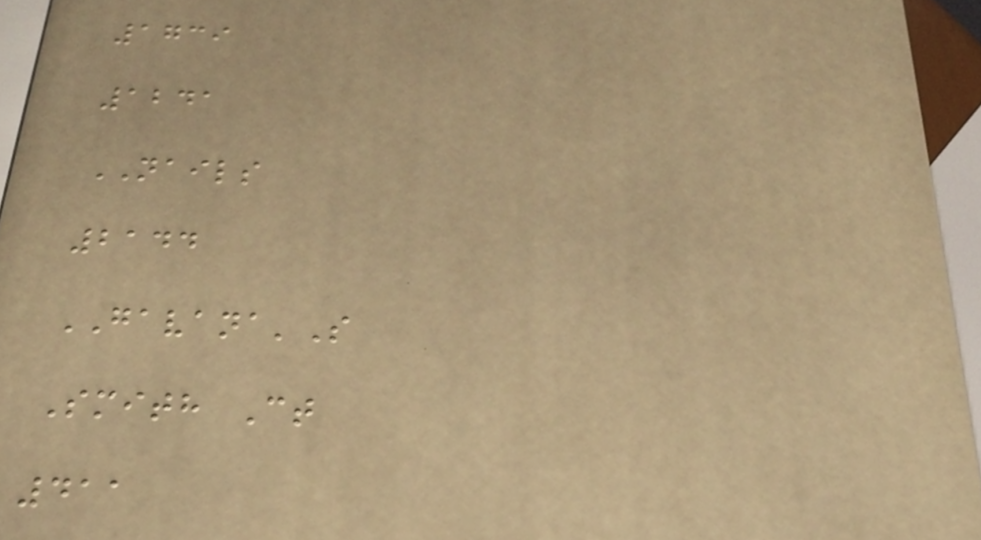1739
1241
NAILS
2144
GAVANA'S
Smith Ct
411
